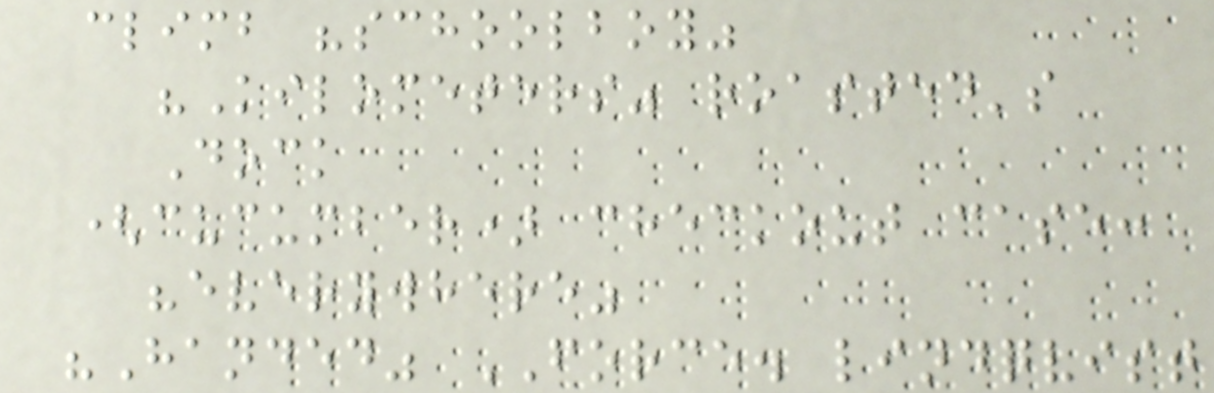climb "schoolboy"
"Kilometers" roasted's
Dock
(cucumber) checkout case:
"everywhere"
"Handed" FORCE. lindqvist
